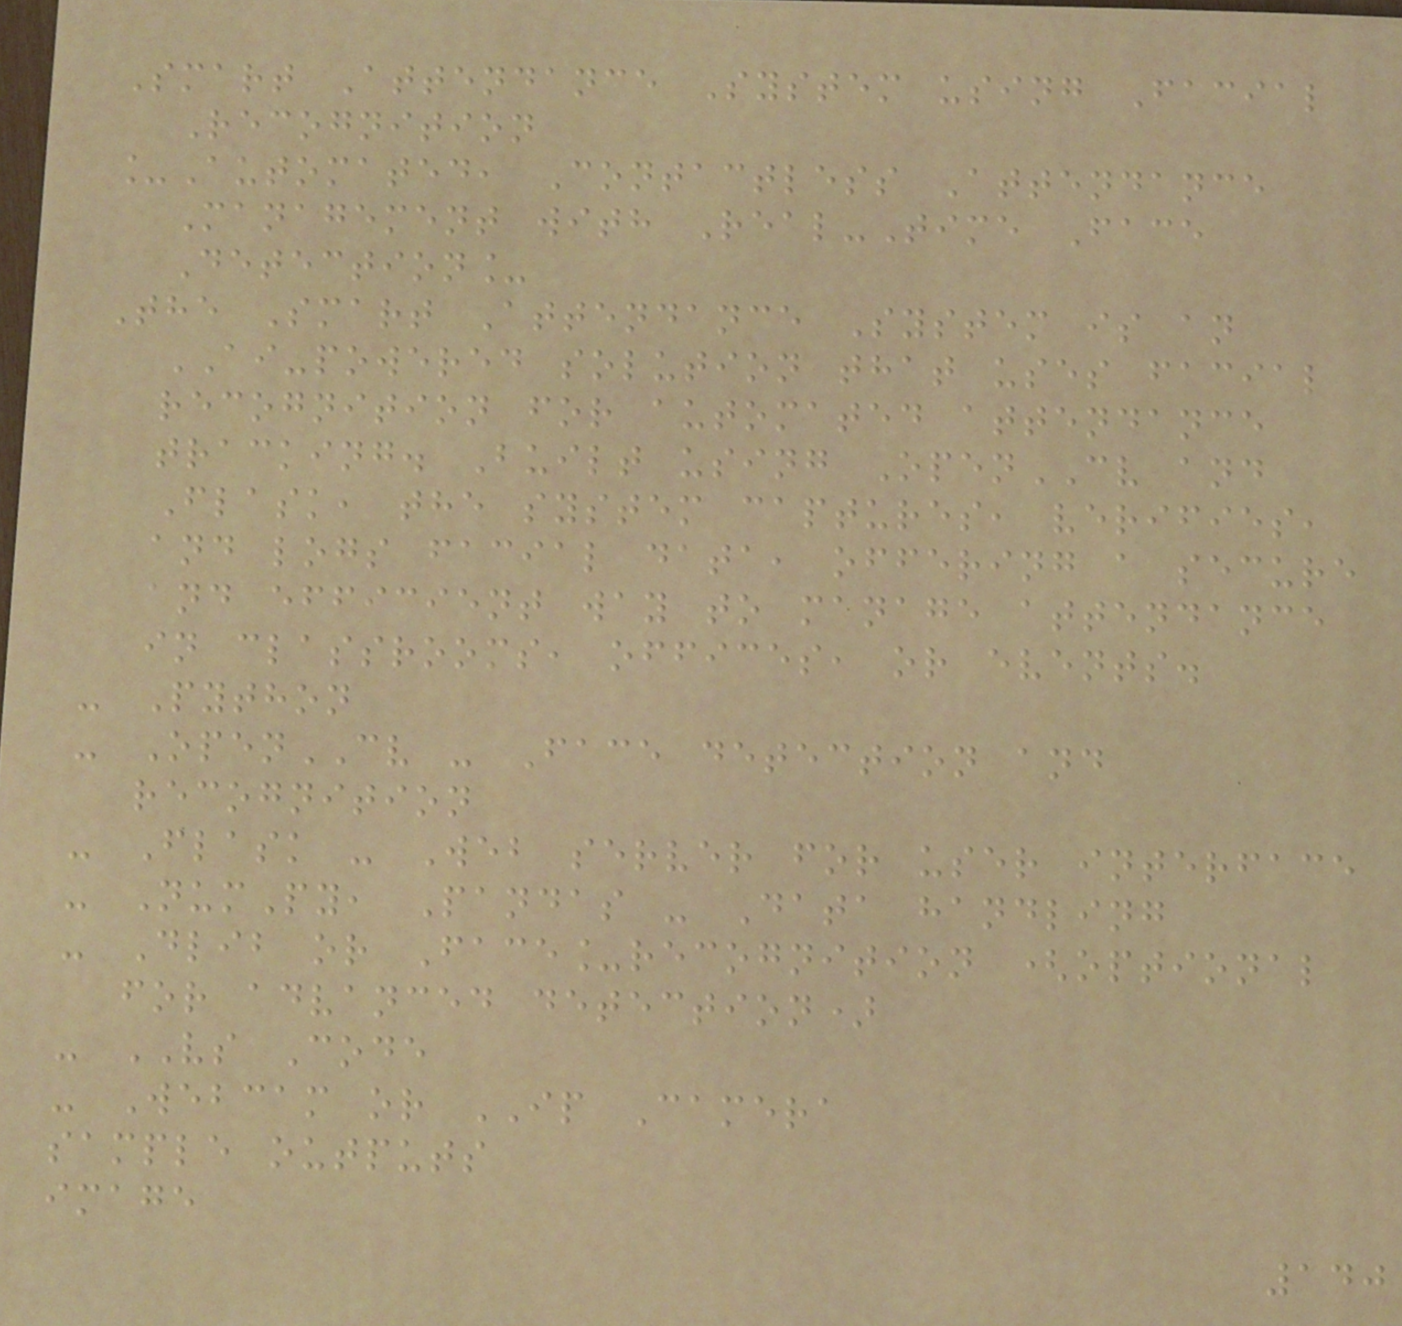Smart Attendance System using Facial
Recognition
_Automated, Contactless Attendance
Management with Real-Time Face
Detection_
The Smart Attendance System is an
AI-powered solution that uses facial
recognition for automated attendance
tracking. Built using OpenCV and
Flask, the system captures, verifies,
and logs facial data, offering a secure
and efficient way to manage attendance
in classrooms, offices, or events.
- Python
- OpenCV - Face detection and
recognition
- Flask - Web server for user interface
- NumPy, Pandas - Data handling
- Dlib or Face_recognition (optional
for advanced detection)
- VS Code
- Webcam or IP Camera
sample outputs
image
140
